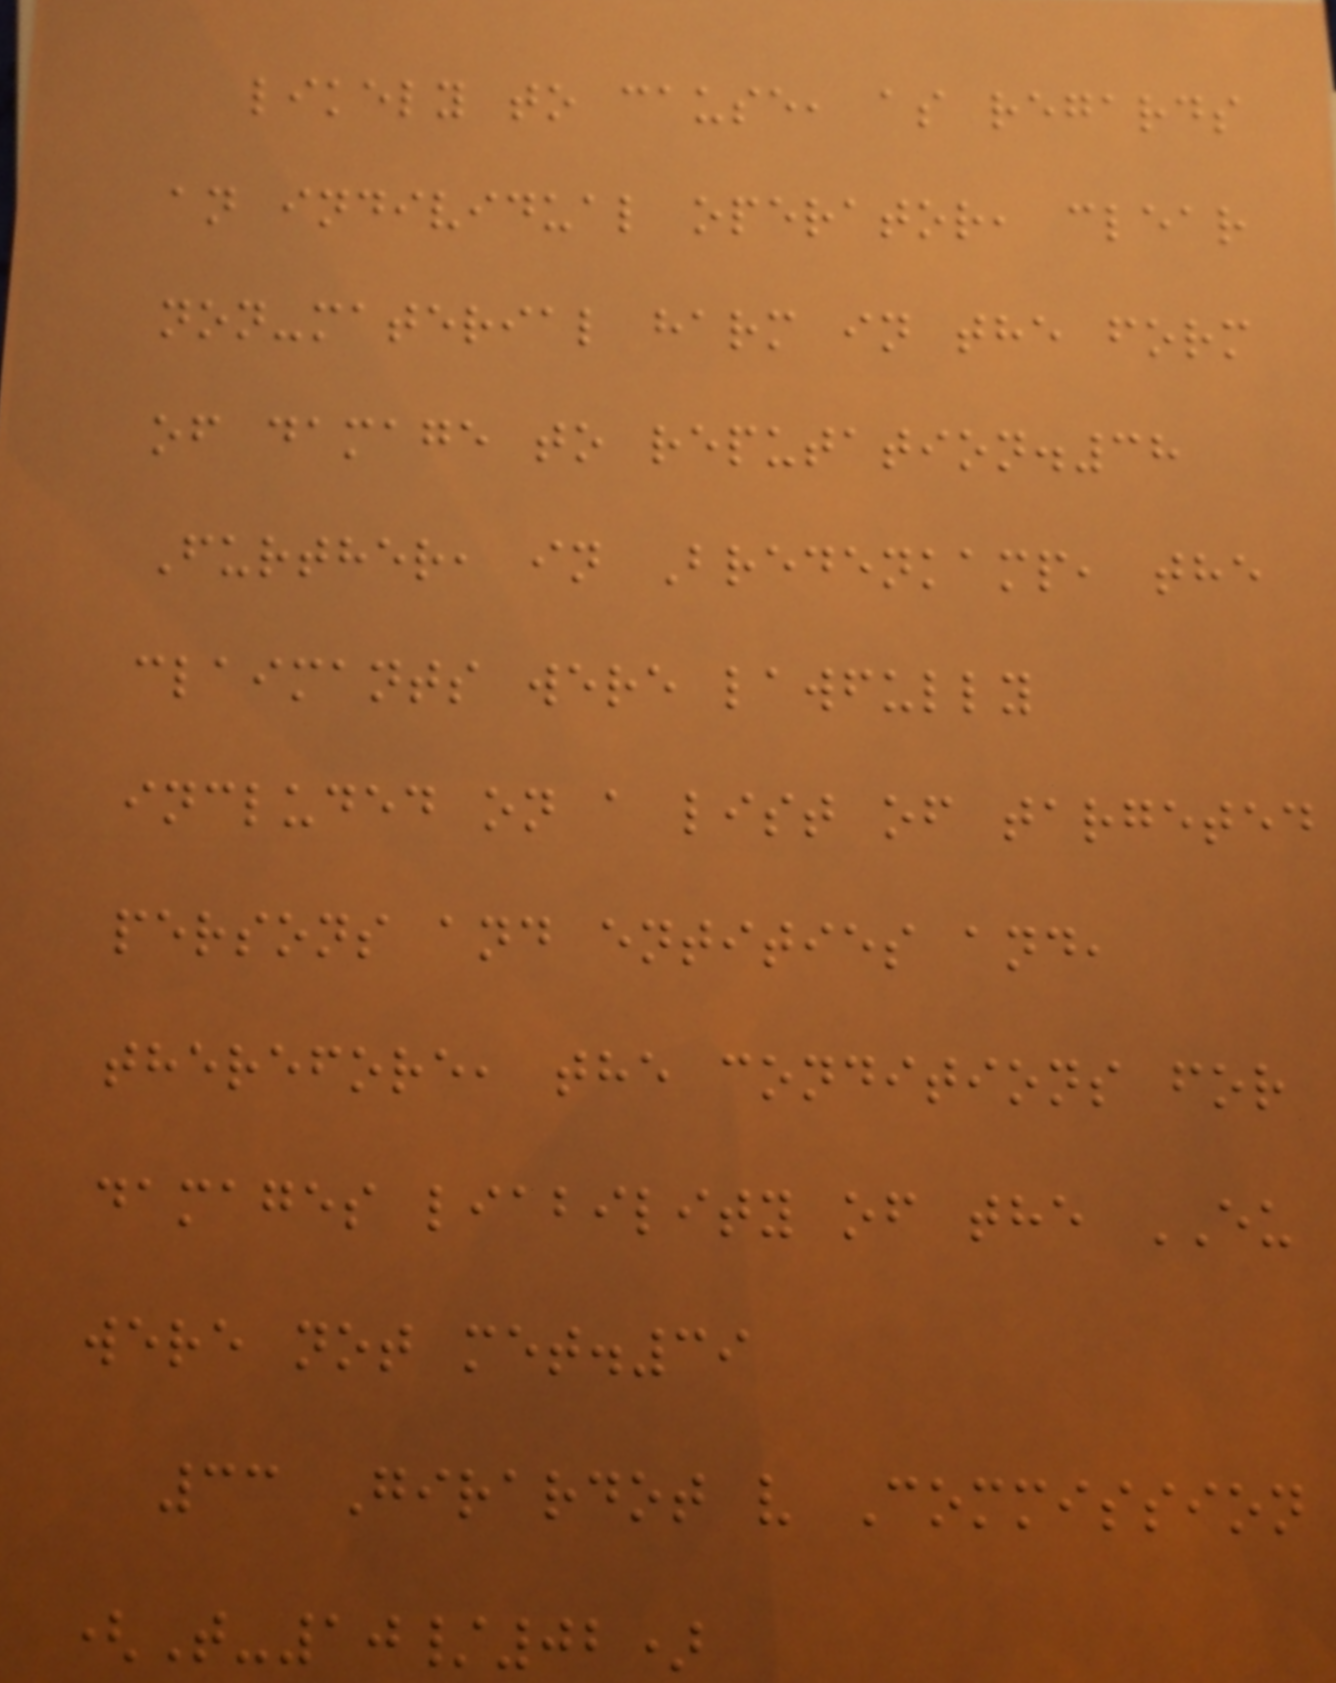likely to cause, as regards
an individual operator, clear
non-material harm in the form
of damage to reputation.38
Further, in Bredenkamp, the
claimants were lawfully
included on a list of targeted
persons and entities and,
therefore, the conditions for
damages liability of the EU
were not met.39
33 Girardot v Commission
(T-10/02)
